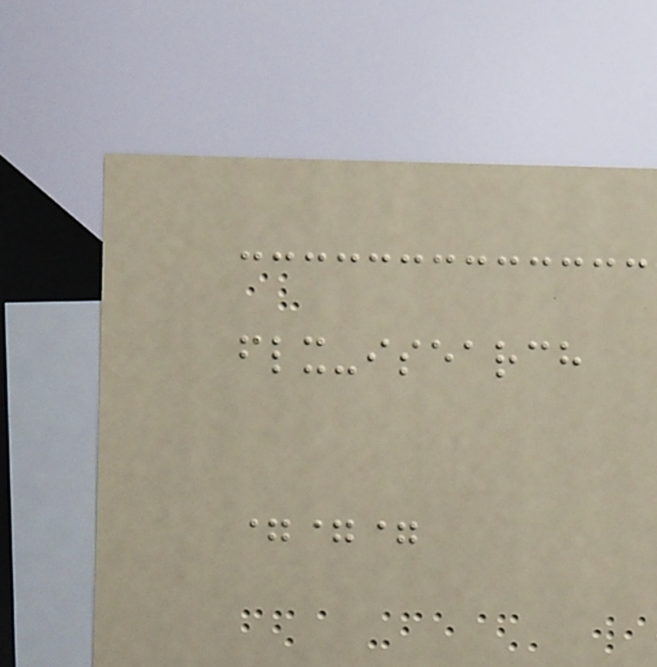flx-isearch
===
